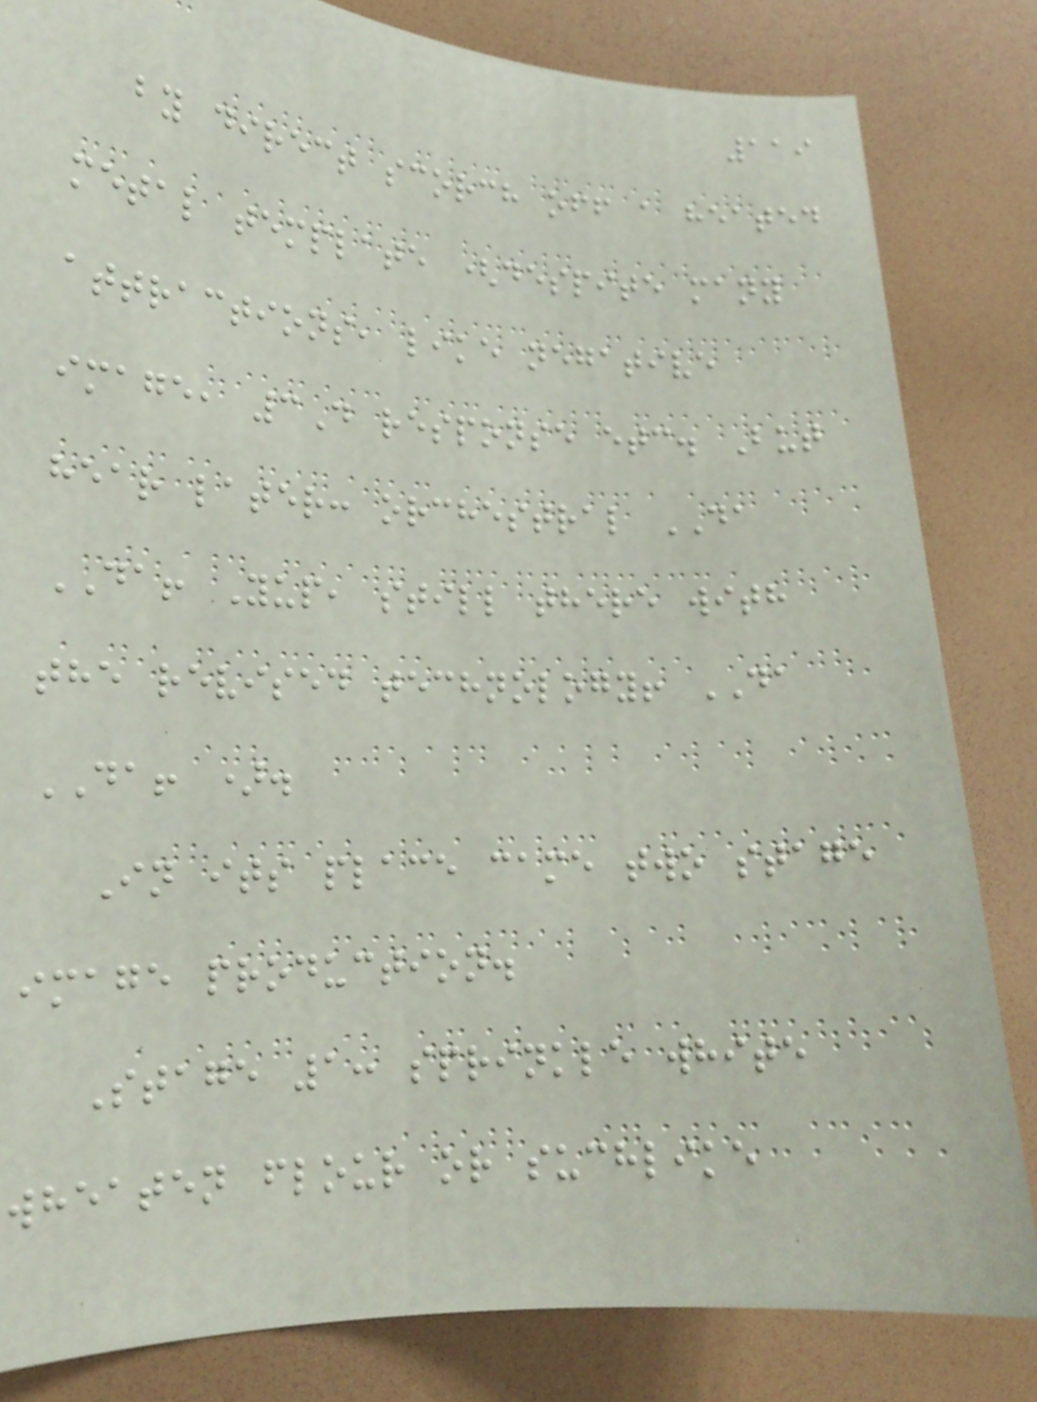119
by direct scorch off a heated
metal template (despite many
attractions, like negative
image, 3D response etc. But
hear later: orchestral DA
DA! Yup, still there with
the revised technology! DA
DA! ).
In its place came two stage
image production.
Stage 1: sprinkle white
wheaten flour or suchlike
